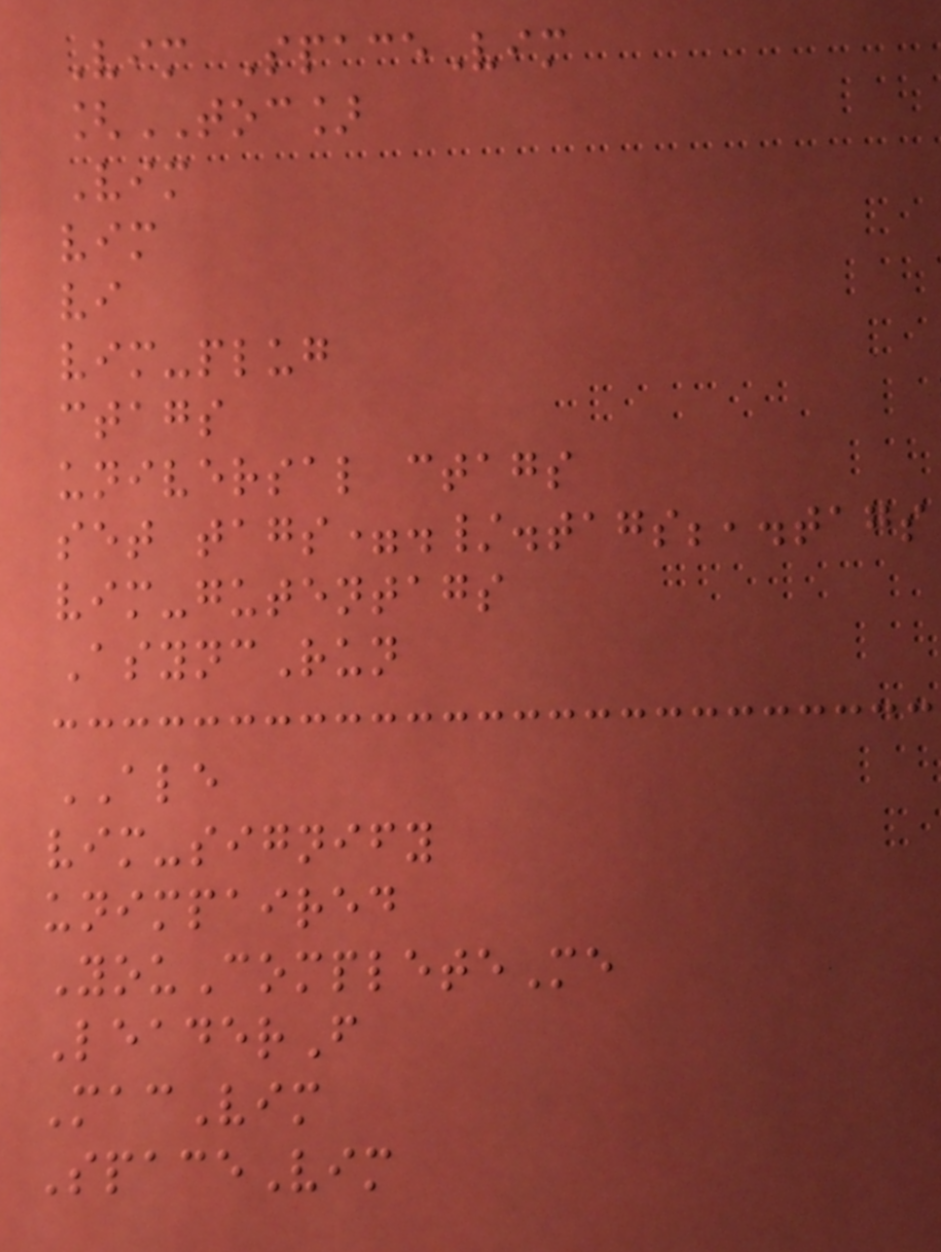Vim SpaceVim
[TOC]
Vim
vim
vi
vim-plug
ctags
universal ctags
set tags=./.tags;,.tags
vim-gutentags
AsyncRun
ALE
vim-signify
unimpaired
YouCompleteMe
LeaderF
MacVim
SpaceVim
